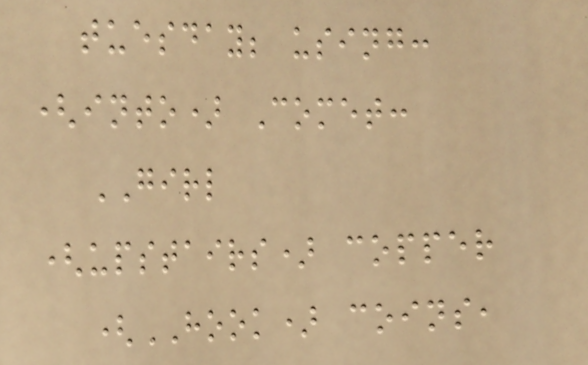tuesday; using:
(into) Comet:
GIRL
(upstairs) copper
(HOOK) coins,
